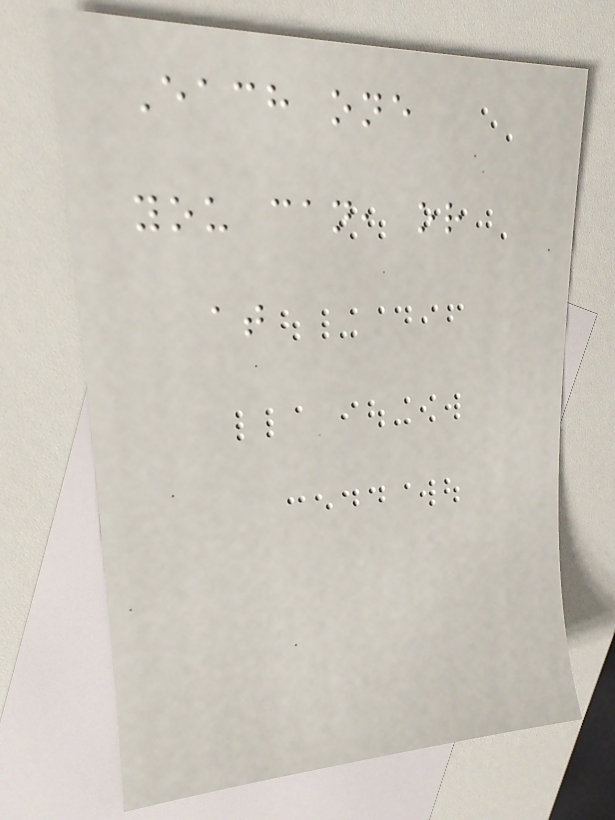Each one
you can, or
at
